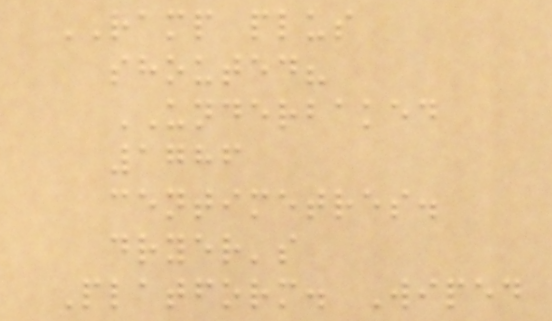RAMP plus
shouted?
UNDERBAKED
1786
centimetres.
dryer's
Platform. Wiped
